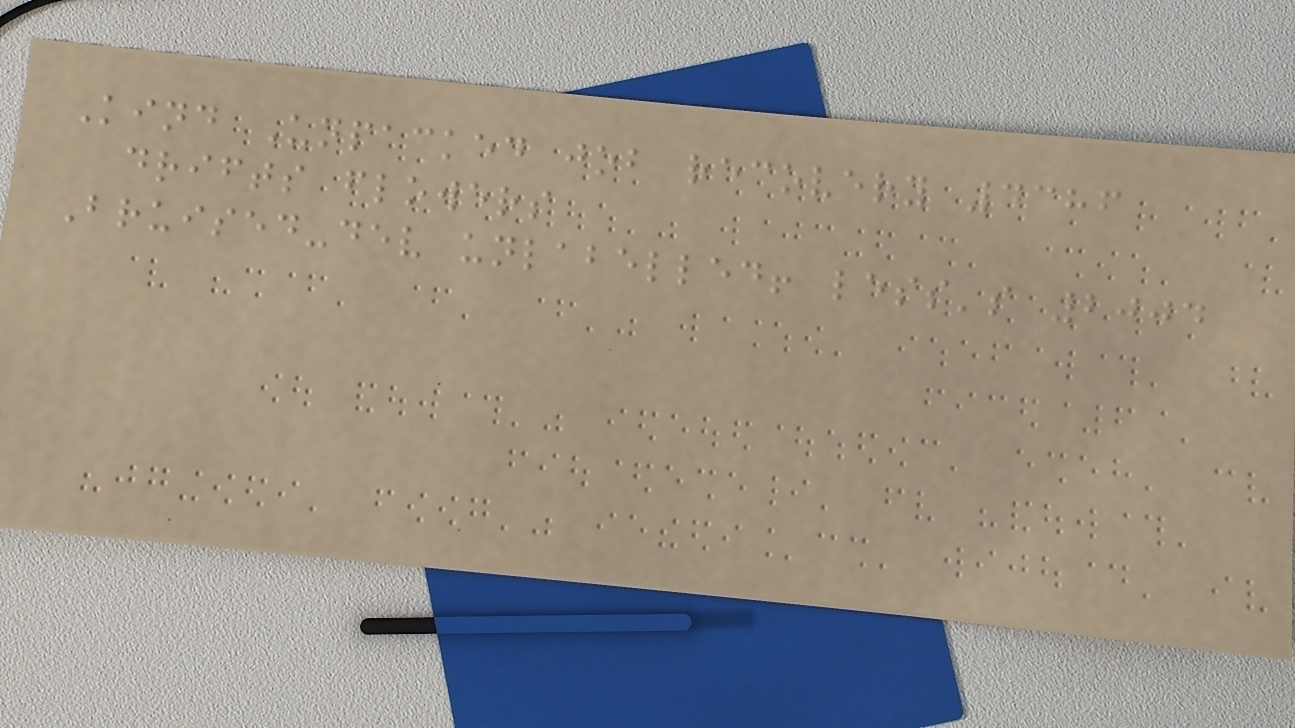Kind Unpacked job recovery 4386
drifts flowers
Bruised-dev unlabelled! less's 2004
